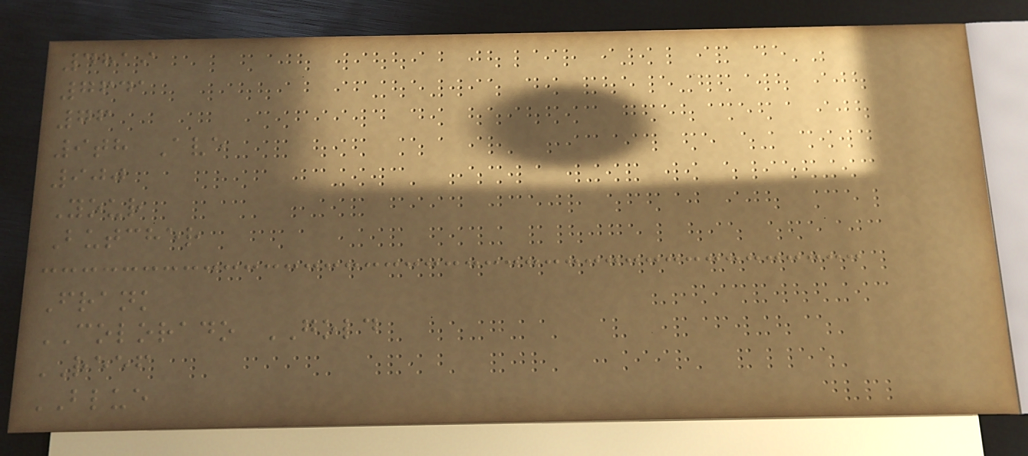4819
7641
76
9th Ave
900
Your
Butcher
Frank
COLORADO GOLD
REEF
BLUE
